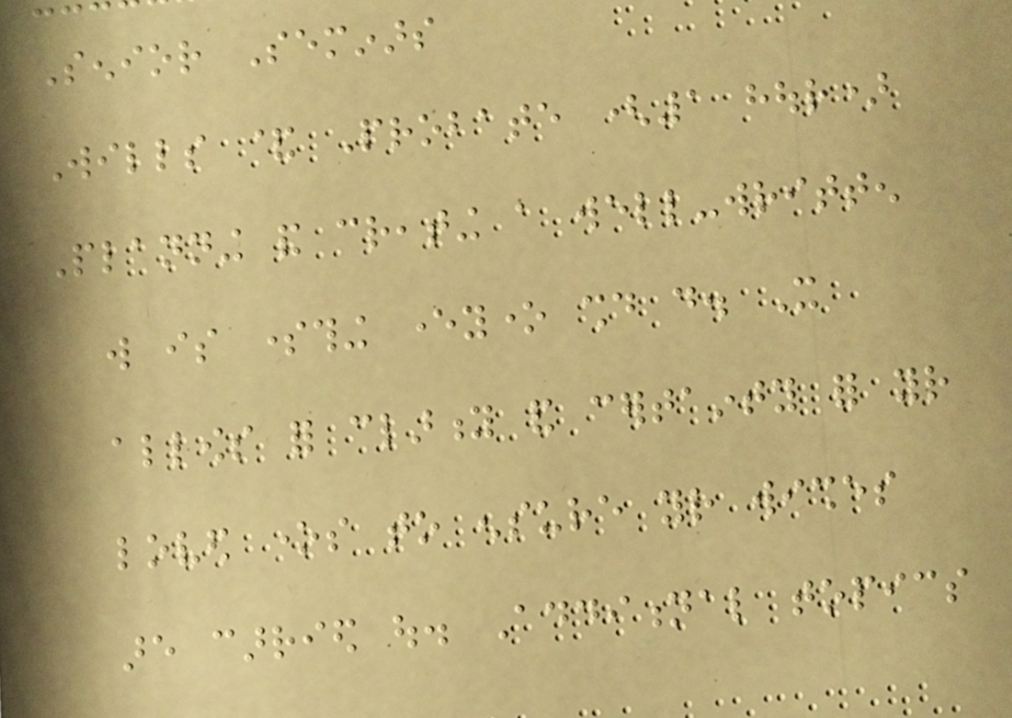Senior Seminars
Wills & Probate (1 hour)
Planning and creating a well-written
will is something everyone should do. It
allows for clarity and certainty for your
loved ones to ensure your wishes
are carried out. Additional topics
